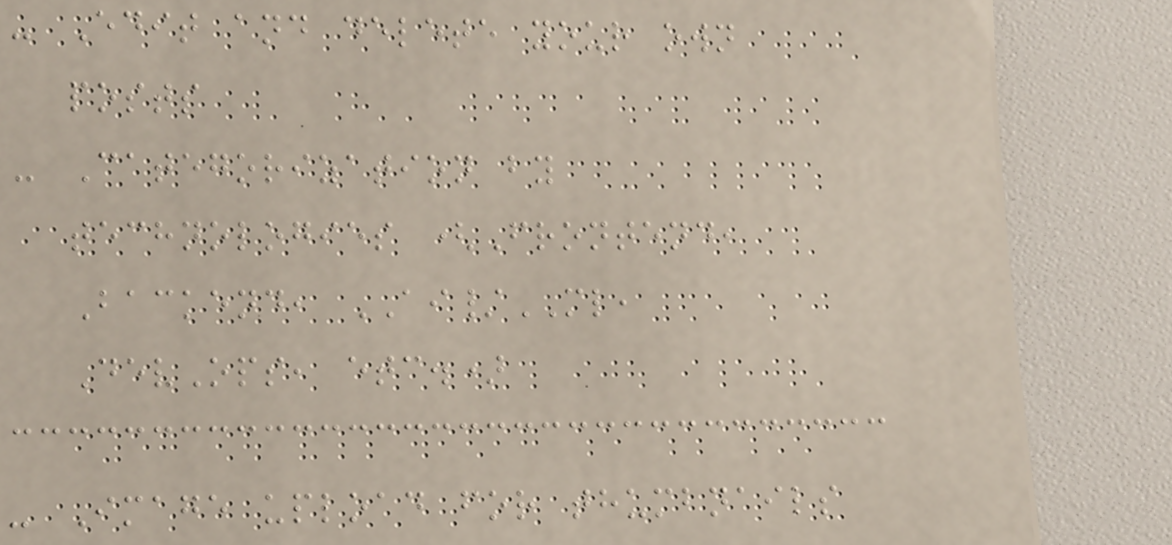- Edit and delete your own
posts
- Categorization by
technologies (Frontend,
Backend, AI/ML,
DevOps, etc.)
- Image upload for thumbnails
